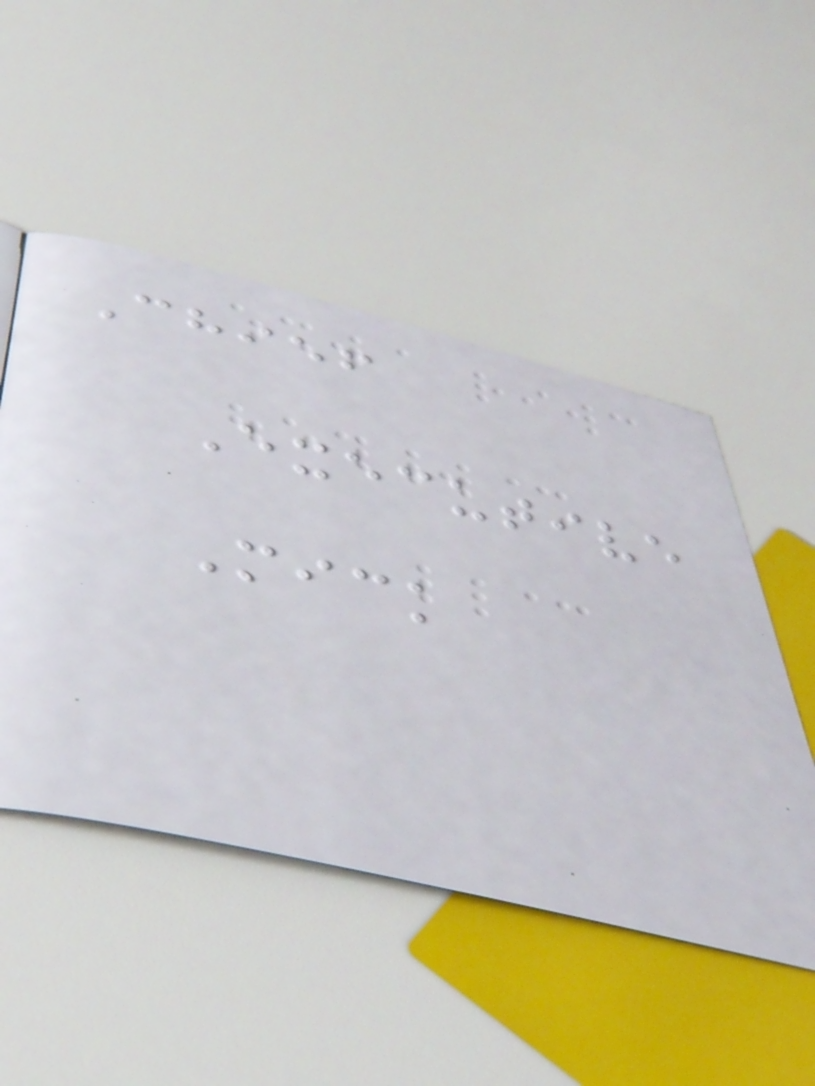Chief
Executive
Mick
